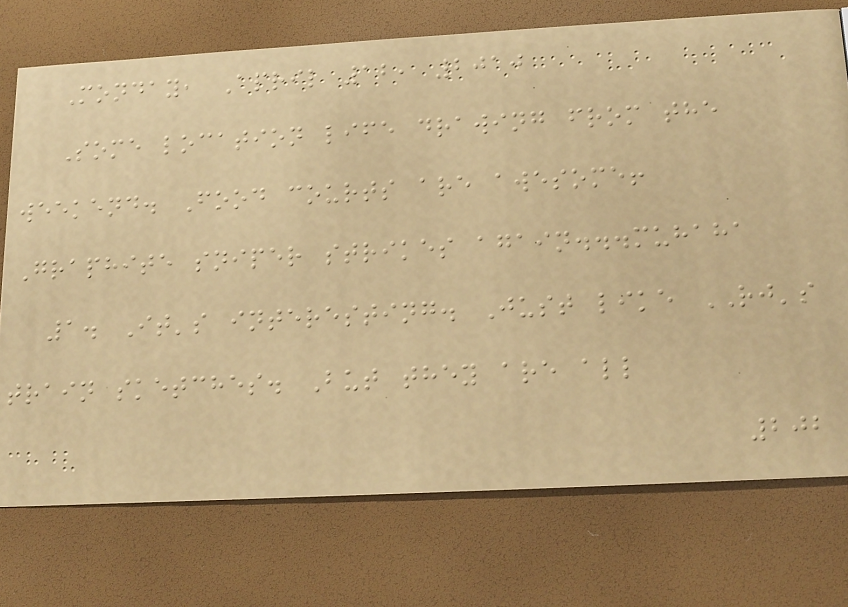Monday, April 12, 2010
Some location life drawing from the
weekend. Food courts are awesome!
Graphite sniper strikes again...muhaha
1. It's interesting. Just like RJ's
train sketches. But they are all
202
